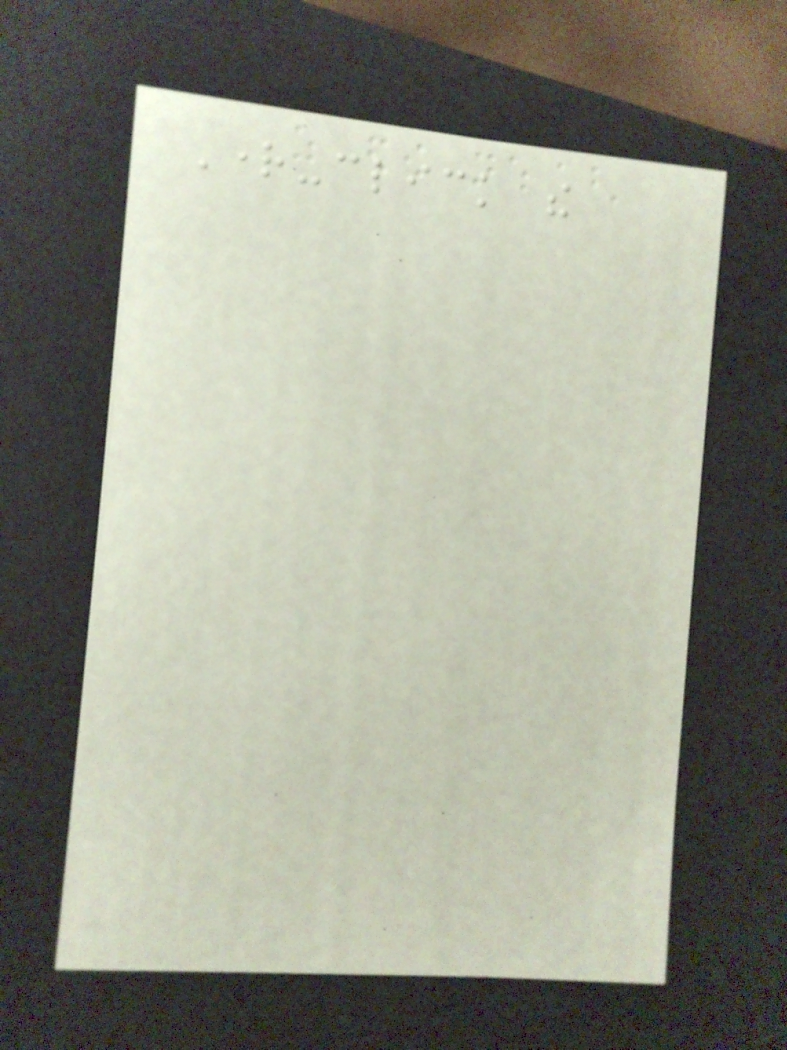Right-click the
